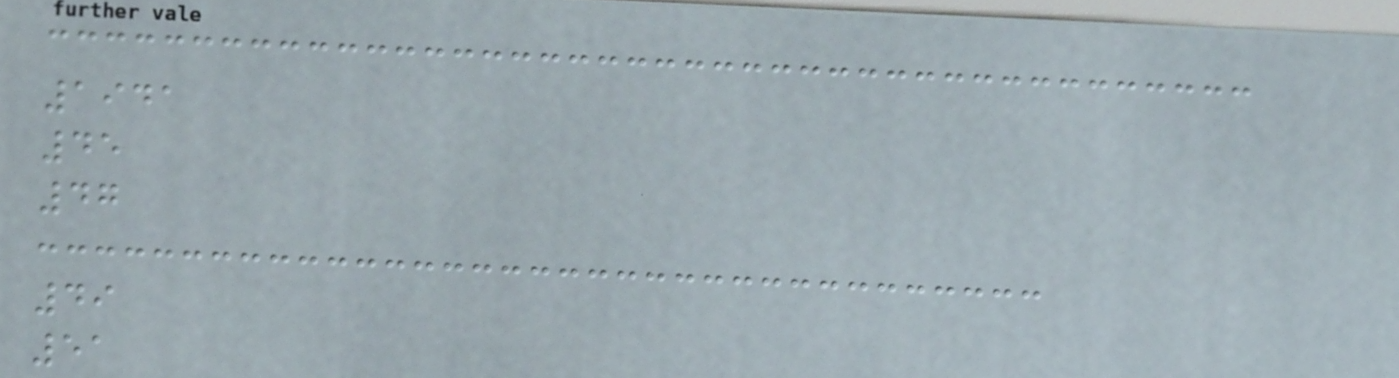1941
45
47
49
51
